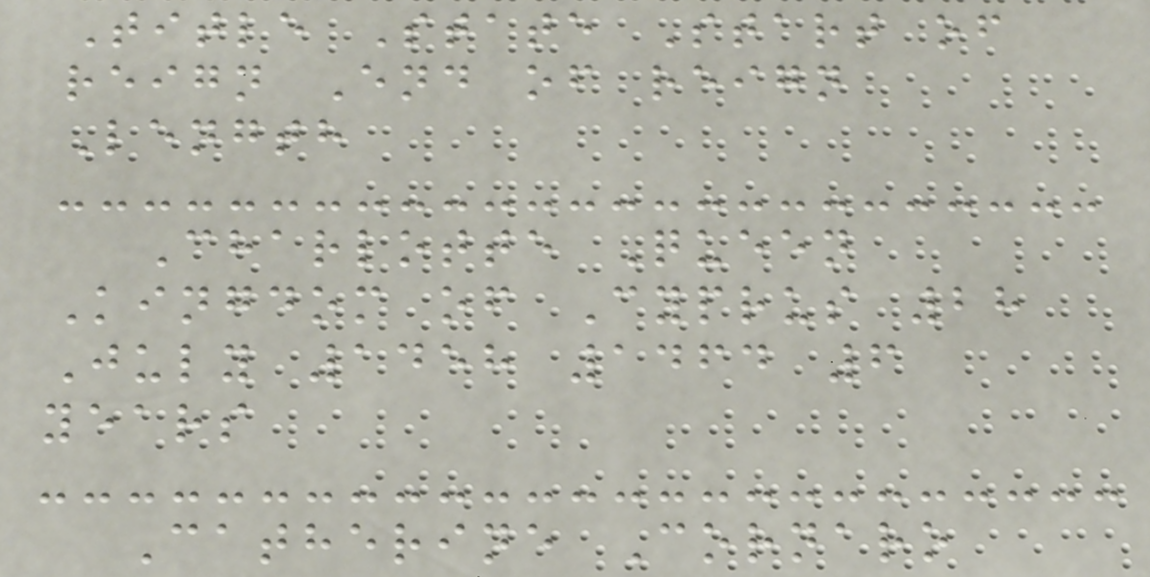Title State Start of
reign End of reign
Length
Charlotte Queen
Kingdom of Cyprus 28
July 1458 1464 6
years
Catherine Cornaro
